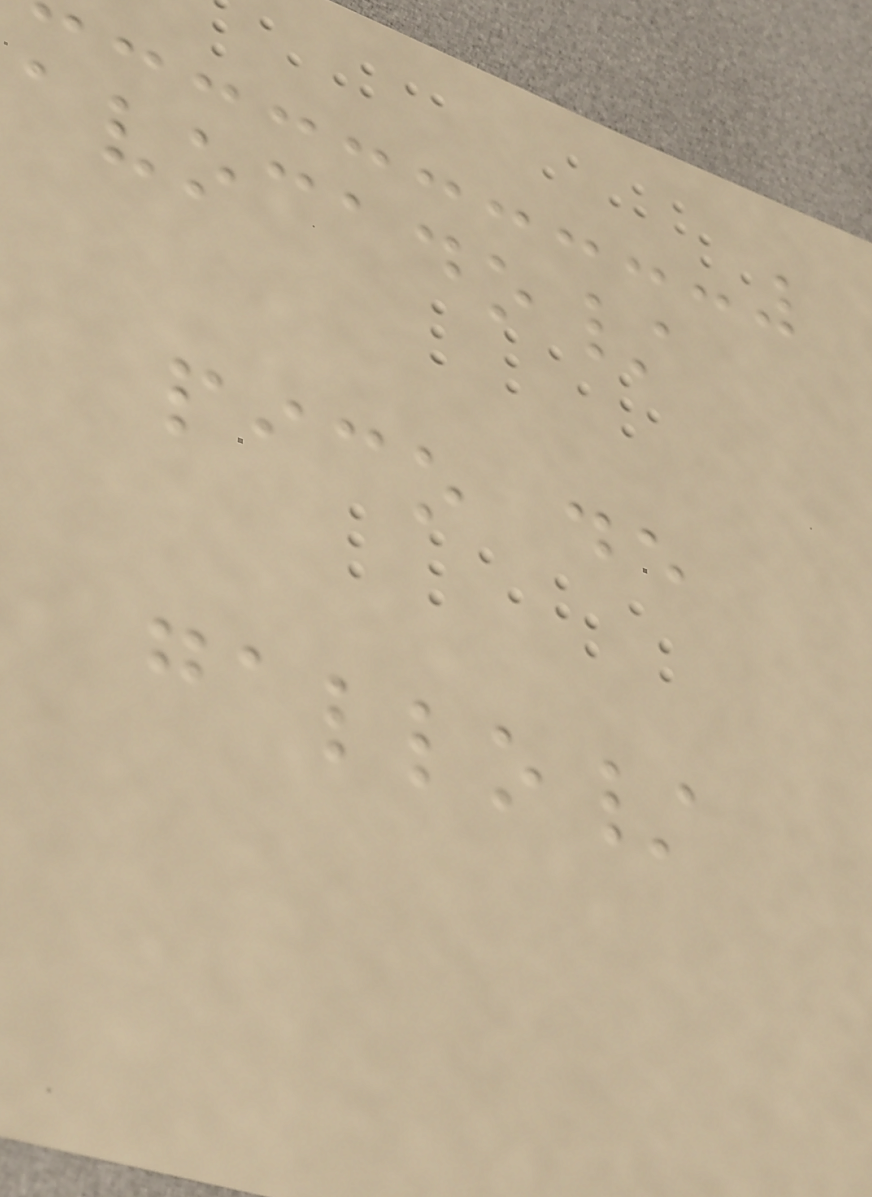avocado/
pico de
gallo/
